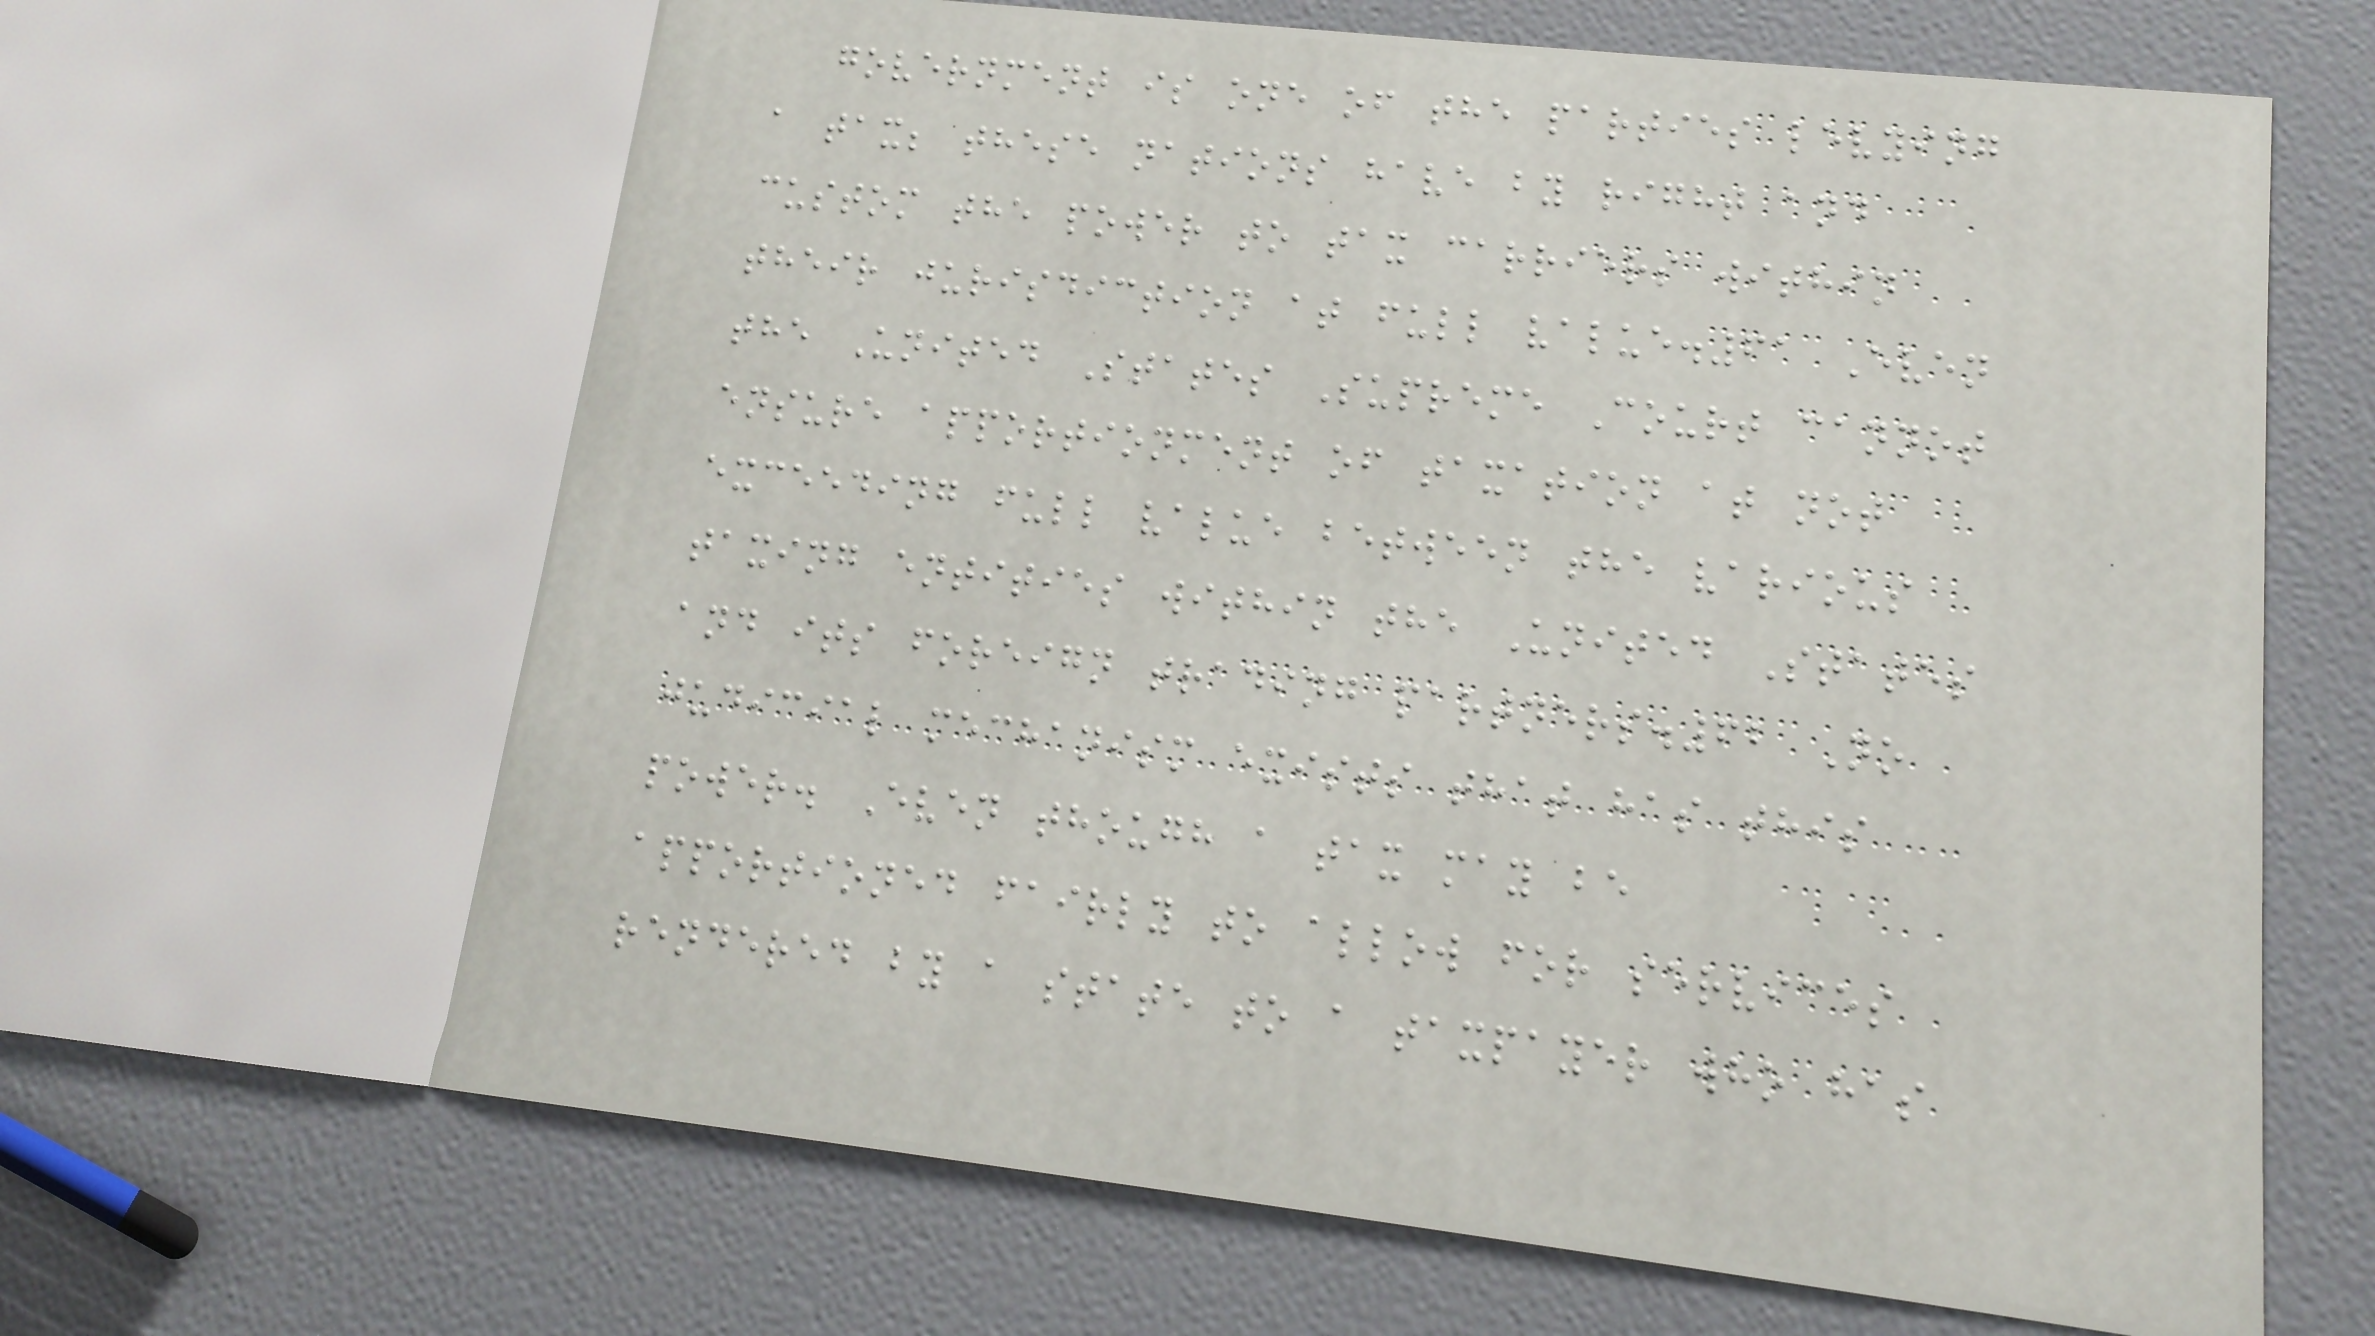government is one of the parties levying
a tax; these nations have by right and
custom the power to tax carriers within
their jurisdiction at full value.61 Even
the United States Supreme Court cannot
ensure apportionment of taxation at not
exceeding full value between the various
taxing entities within the United States
and its foreign trading partners.62 No
judicial mechanism exists that has this
power. Even though a tax may be
apportioned fairly to allow for services
rendered by a state to a taxpayer who has
